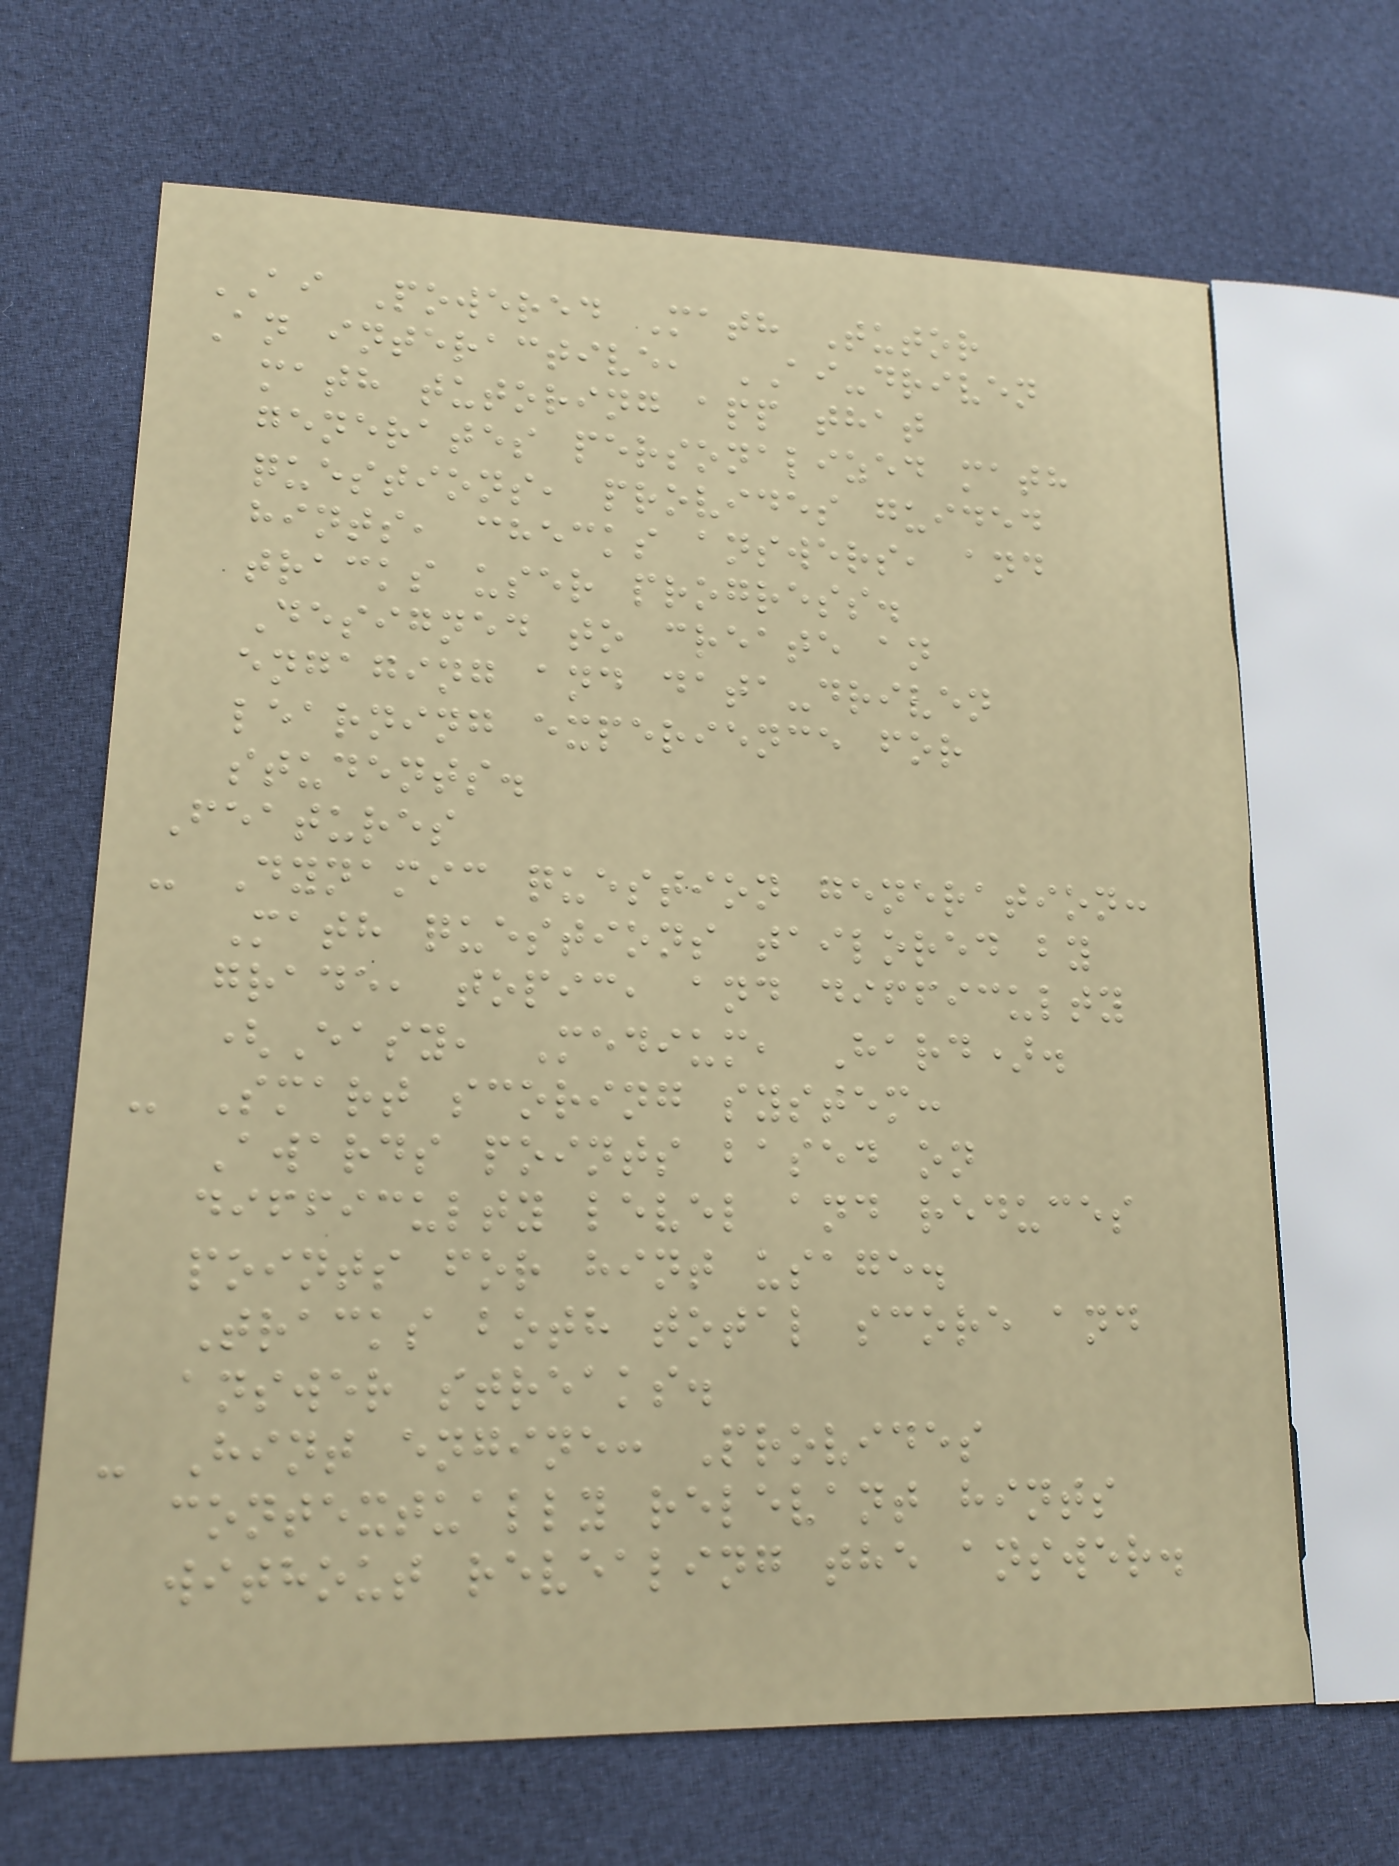AI Powered Math Tutor
An interactive, AI-driven
math tutoring app that
generates personalized math
questions, provides guided
hints, checks answers, and
tracks user progress.
Designed to create an
engaging and data-driven
learning experience for
students.
Features
- Dynamic question generation:
Math questions tailored by
grade, topic, and difficulty
(Easy, Medium, Hard).
- Smart scoring system:
Awards points based on
difficulty level and reduces
points for hint usage.
Tracks both total score and
answer streaks.
- Hint engine: Provides
contextually relevant hints
without revealing the answer.
